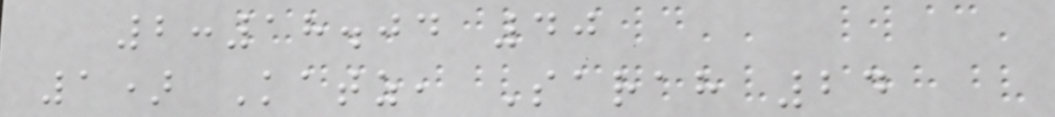2:18.04 40
1) Katz, Sarah 24
